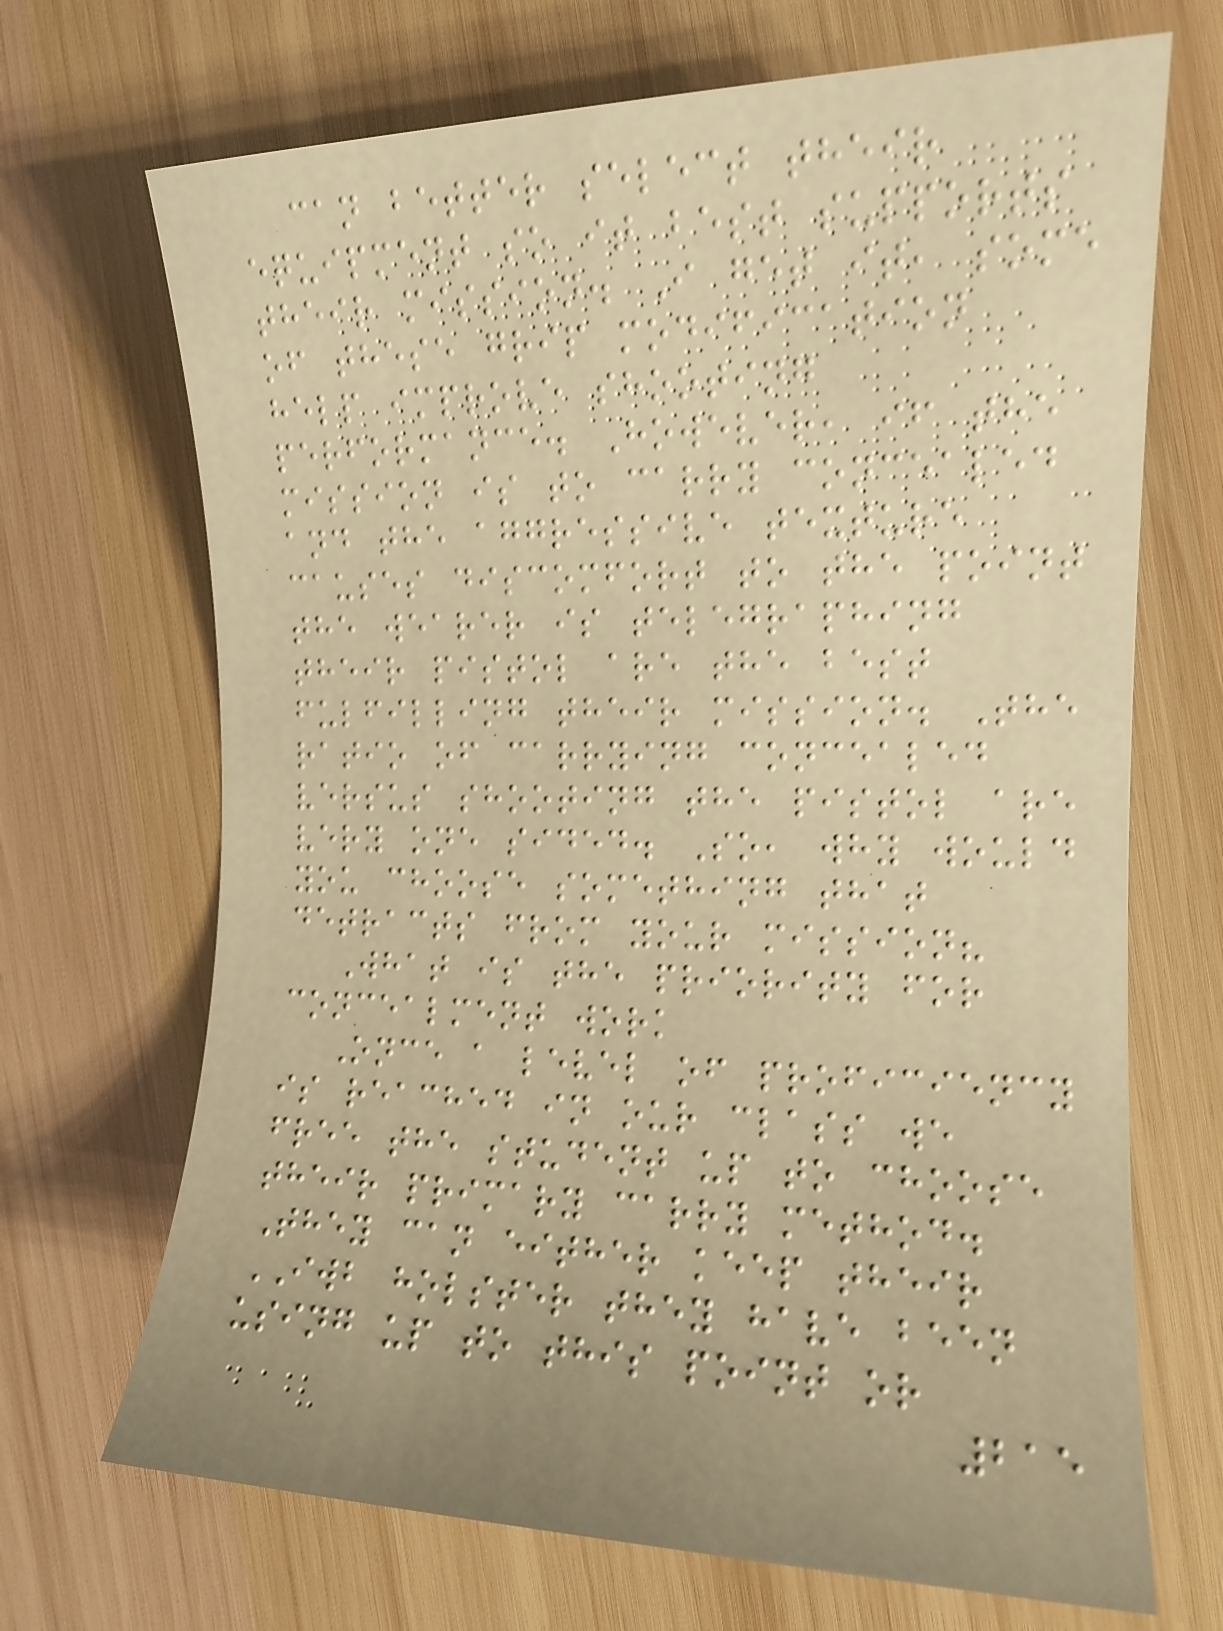can better select their
equipment so it best supports
their mission. I get it, some
of these grip modification
help improve shooting
performance. However, if the
mission is to carry concealed
and the aggressive texture
causes discomfort to the point
the wearer is telegraphing
their pistol are the best
fulfilling their mission. The
ratio of carrying concealed
versus shooting the pistol are
very one sided. So, why would
you choose something that
detracts from your mission?
What is the priority for
concealment work
Once a level of proficiency
is reached in our class we
free the student up to choose
their primary carry method.
They can either keep their
IWB holster they have been
using up to this point or
215
